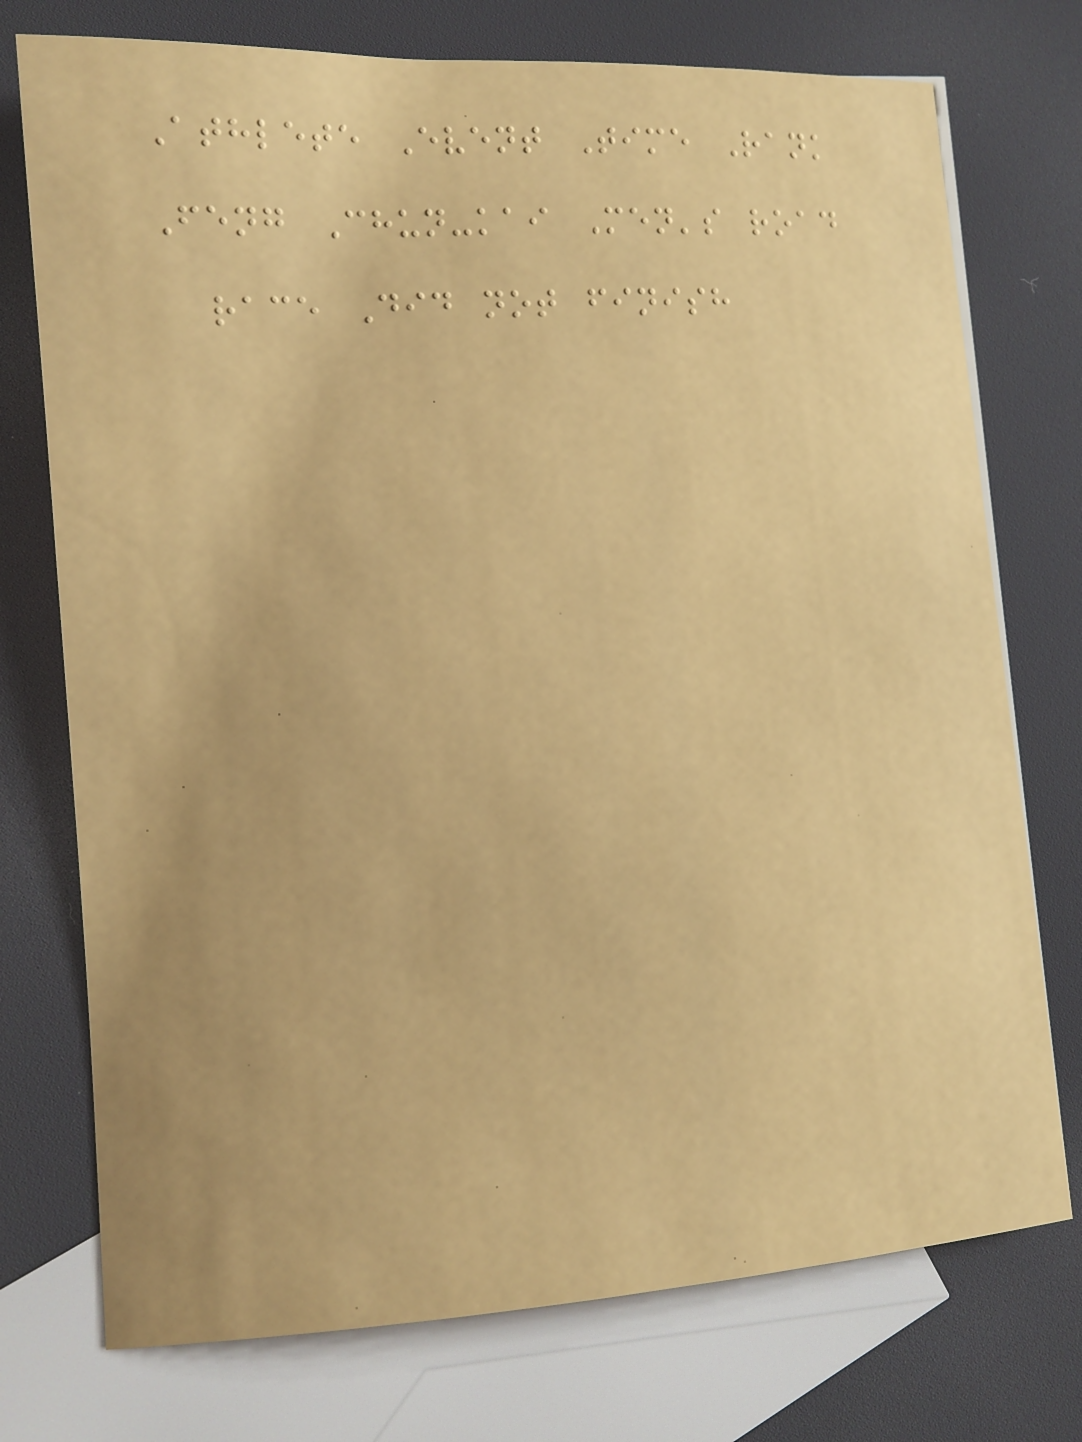Athlete Event Time Rank
Feng Chun-kai Men's road
race Did not finish
